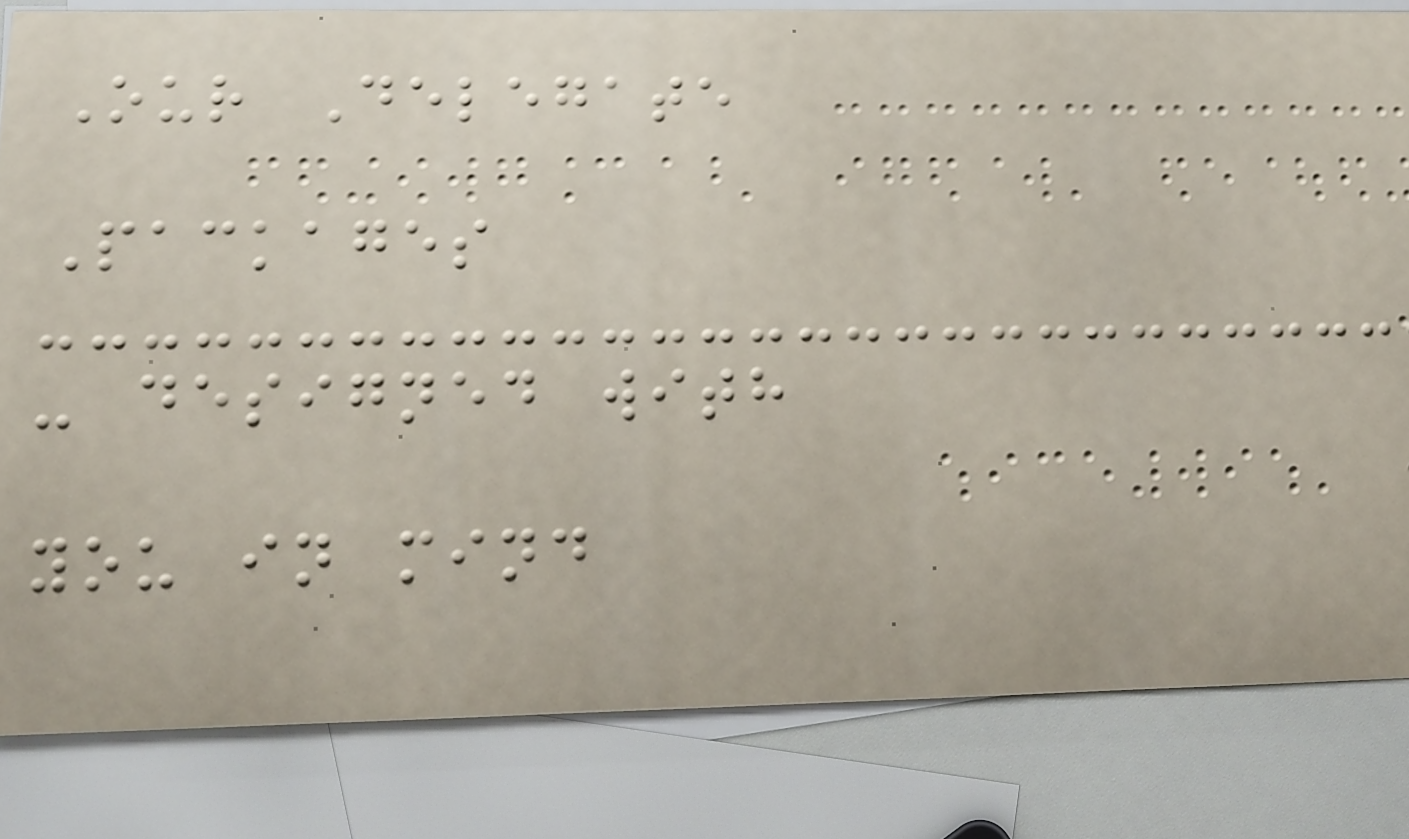Our Delegate
Packages
- designed with
you in mind
